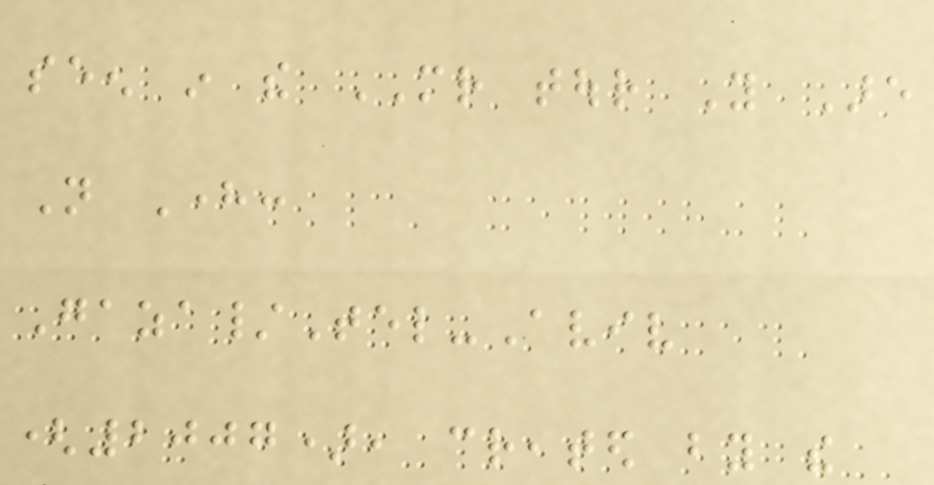seen in the MR tour You Are
Not Here:
Gaza/Tel-Aviv
(2007), created by the
